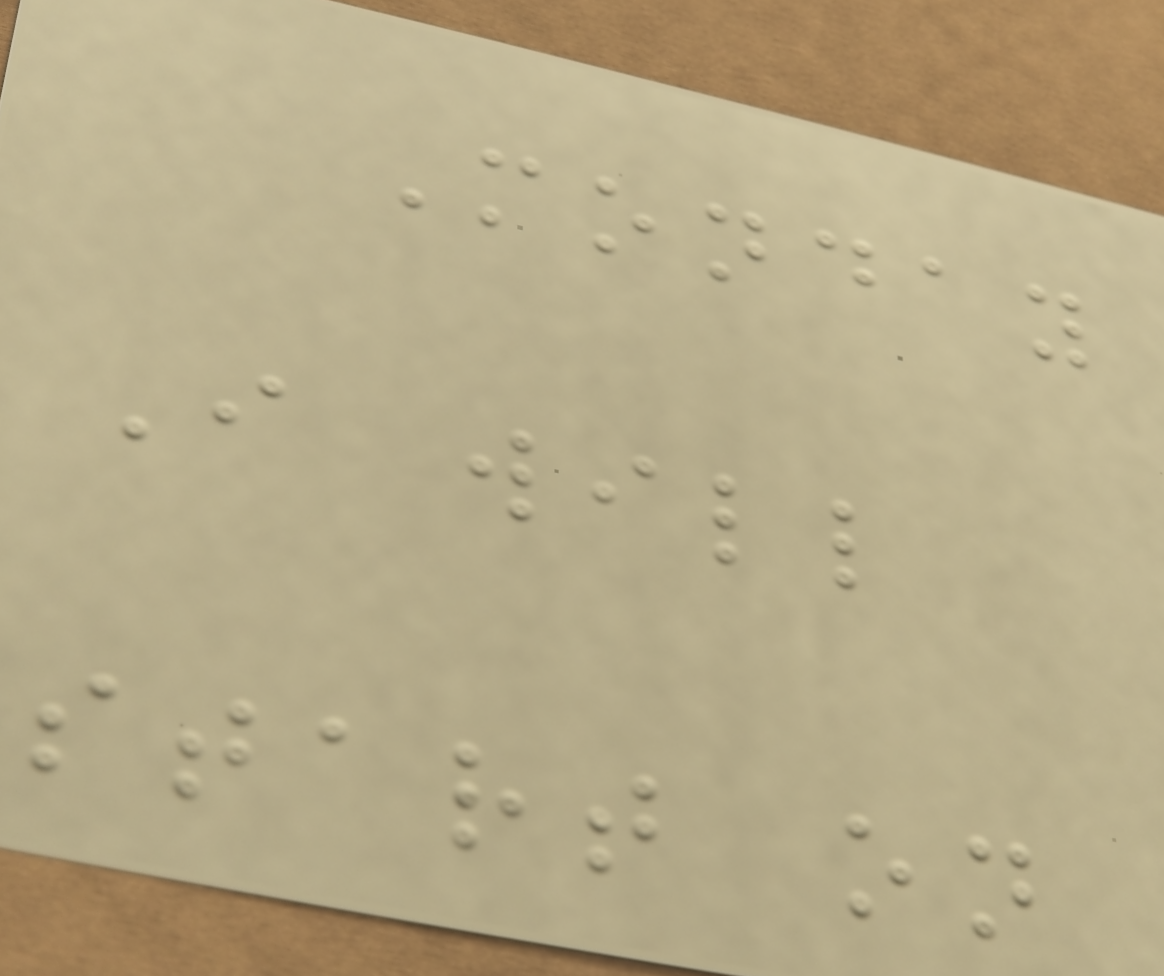Monday
I will
start on
